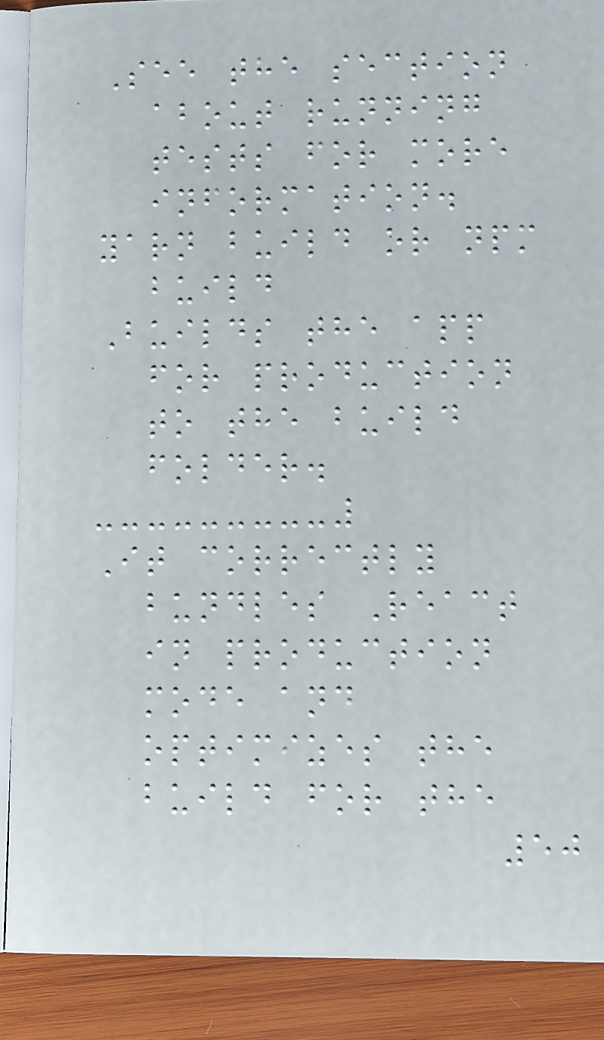See the section
about running
tests for more
information.
yarn build or npm
build
Builds the app
for production
to the build
folder.
It correctly
bundles React
in production
mode and
optimizes the
build for the
50
